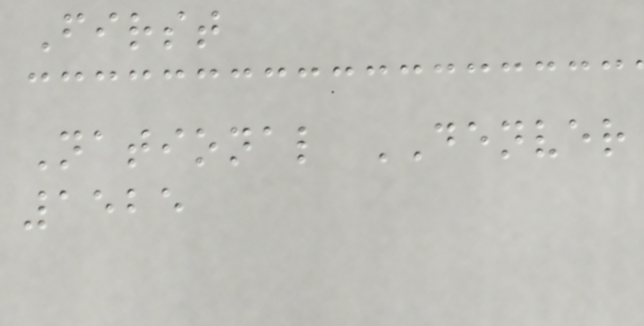First
National DENVER
1525
